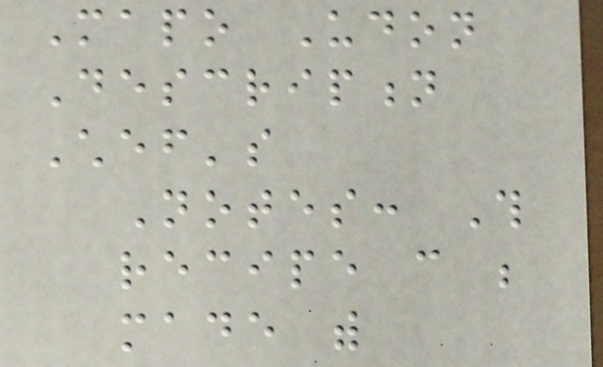Mapo Udon
Description
Chef's
Notes: This
recipe can be
made with
